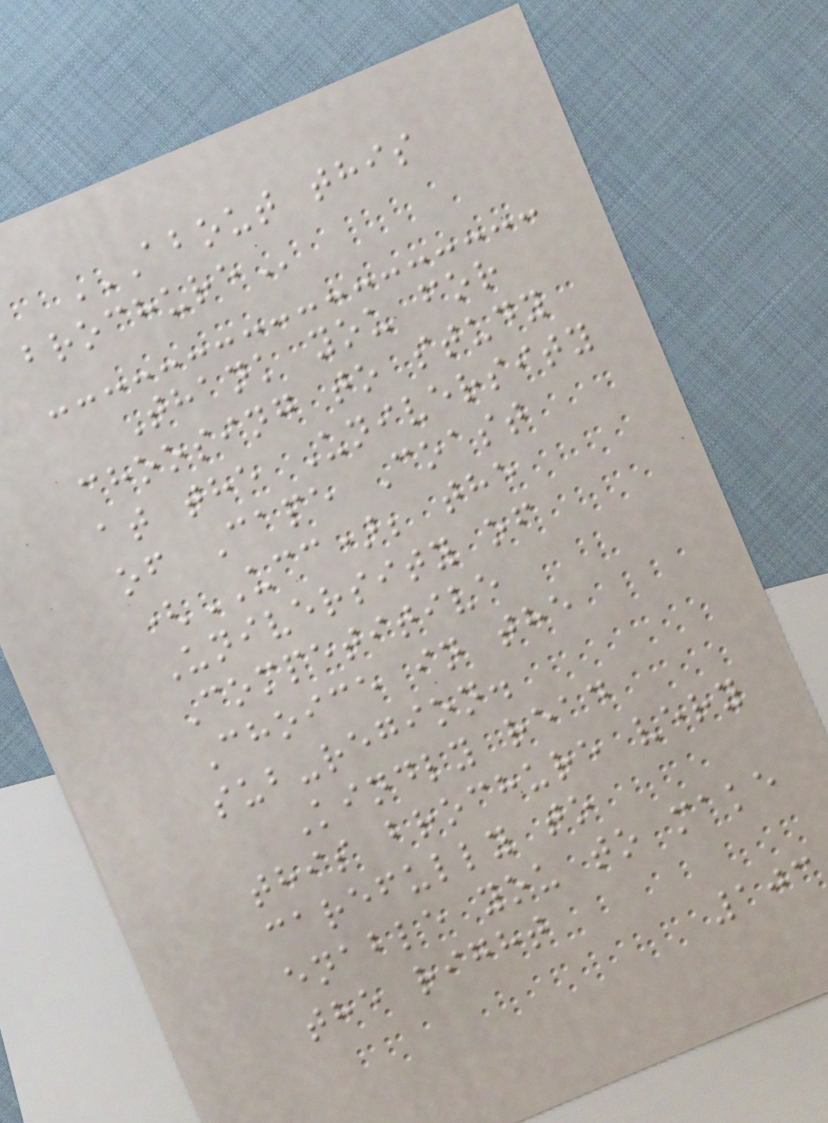ABOUT THIS
BROCHURE
Thank you for
choosing to study
at the University
of Cape Coast
(UCC); the
University of
Competitive
Choice in the
sub-region.
Kindly read
this brochure very
carefully to
enable you to make
the right
103
